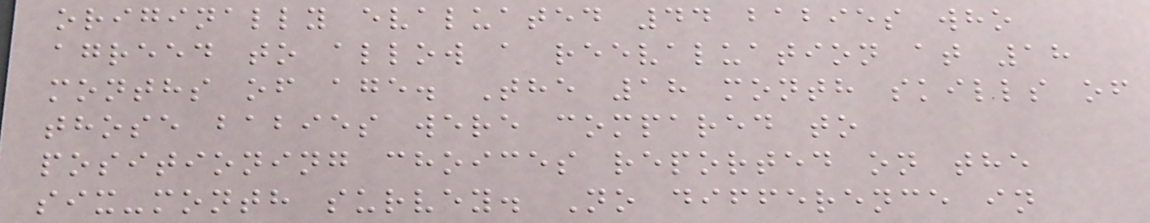originally evaluated 44 babies who
agreed to allow a reevaluation at 18
months of age. The 18 month skills of
those babies were compared to
positioning choices reported on the
six-month survey. No difference in
